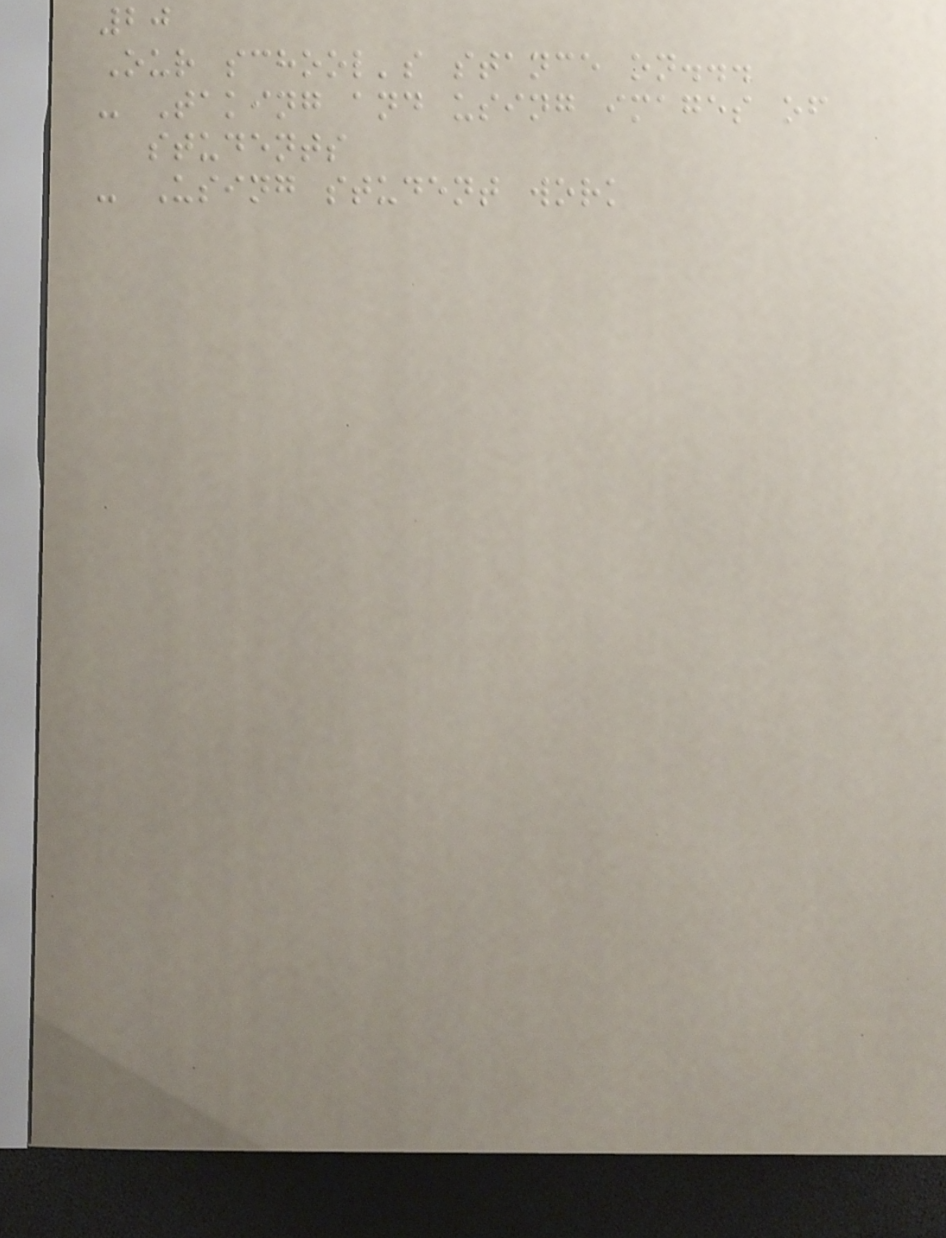20
Our school's stance on...
- Taking and using images of
students
- Using student work
